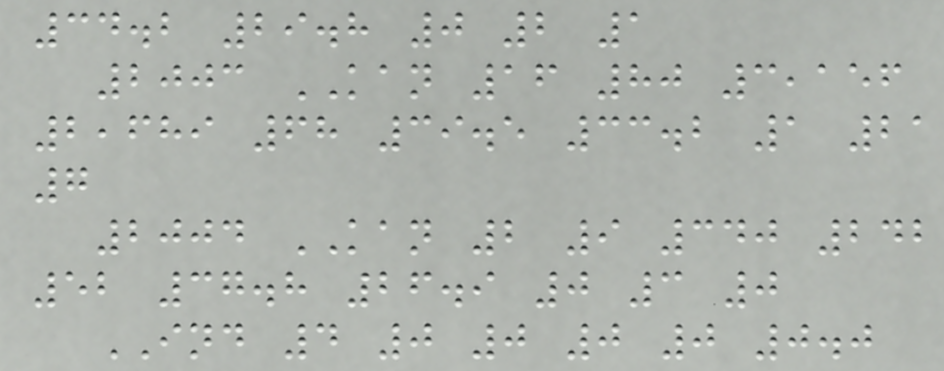34.2 29.8 0 2 1
2003 KAN 16 80 3,156
2,689 68 39.5 33.2 1 21
7
2004 KAN 2 9 340 242
52 37.8 26.9 0 3 0
IND 4 0 0 0 0 0.0
